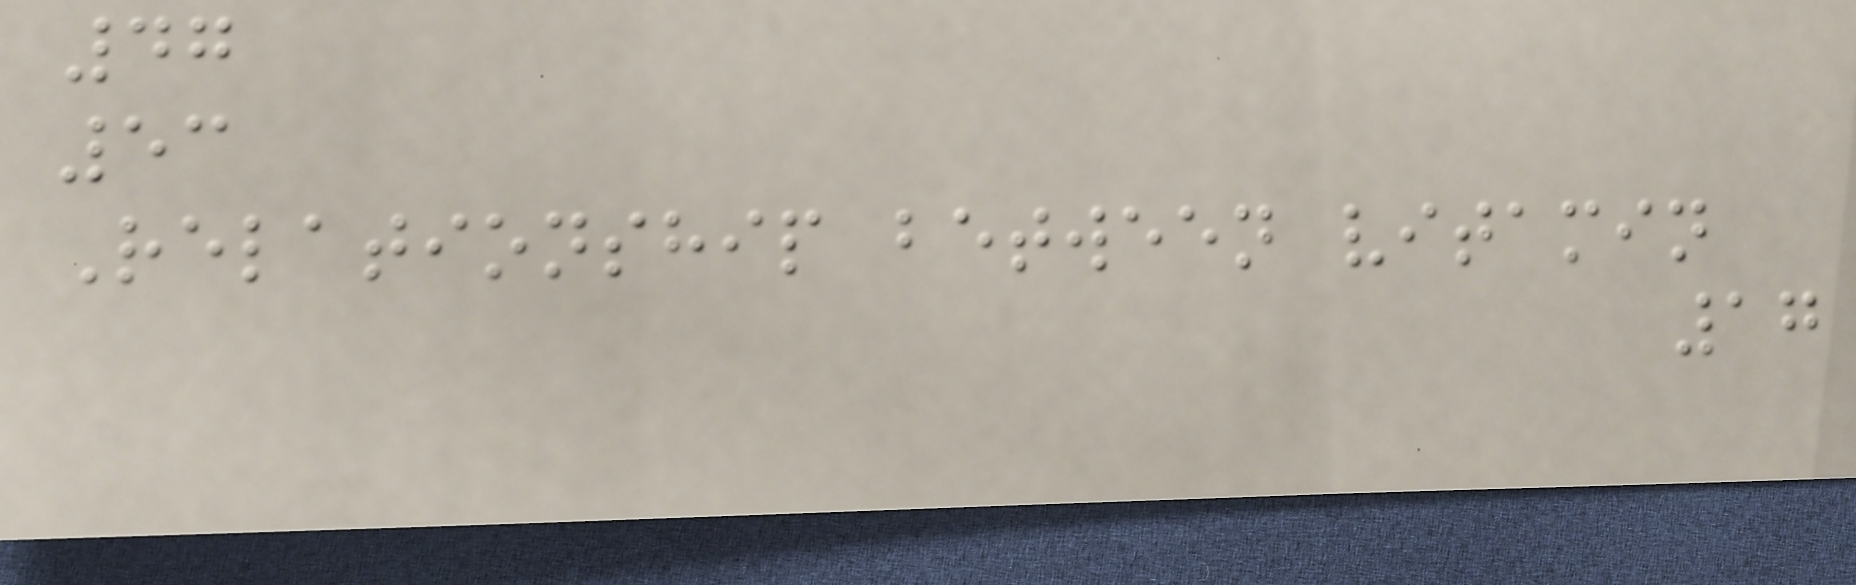47
53
Relationship between vitamin
17
